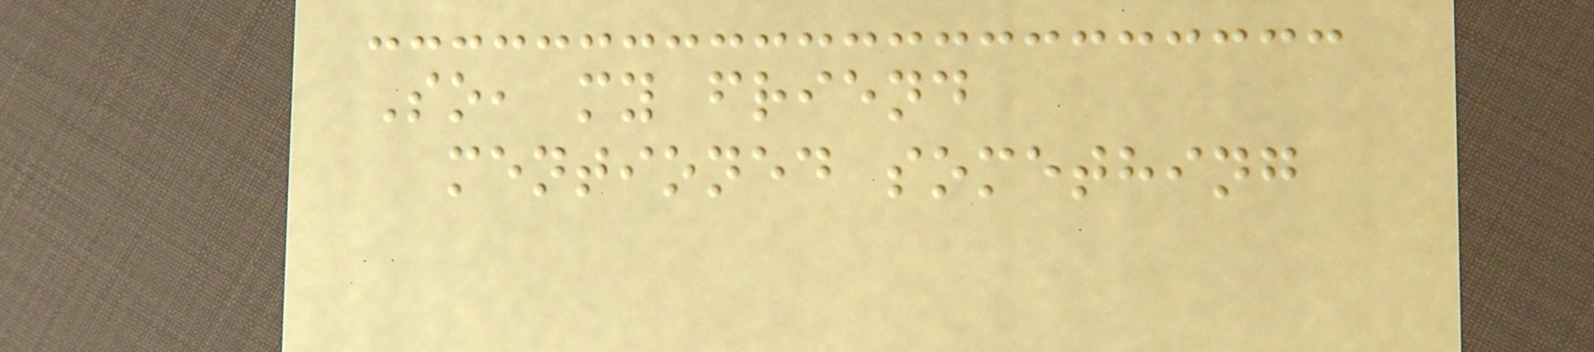So, my friend
mentioned something
